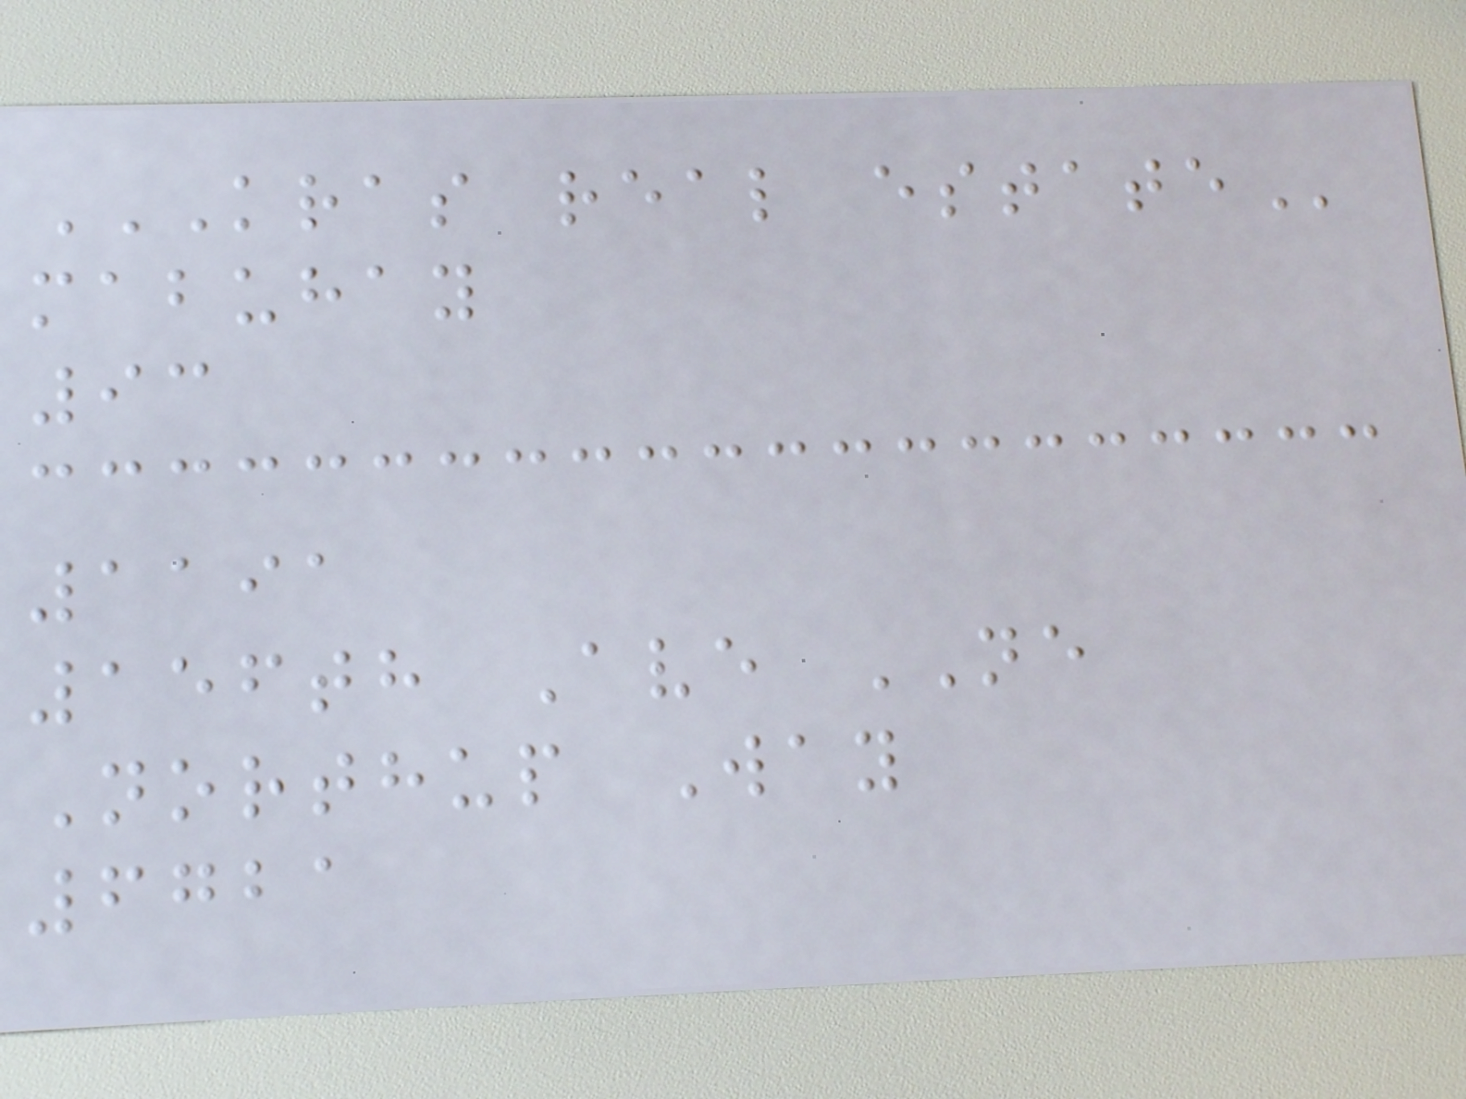KRAS REAL ESTATE
mabuhay
93
1191
156th Ave NE
Northup Way
6721
